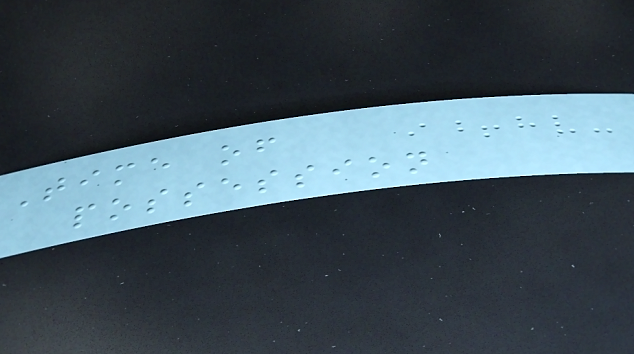Time of
possession
